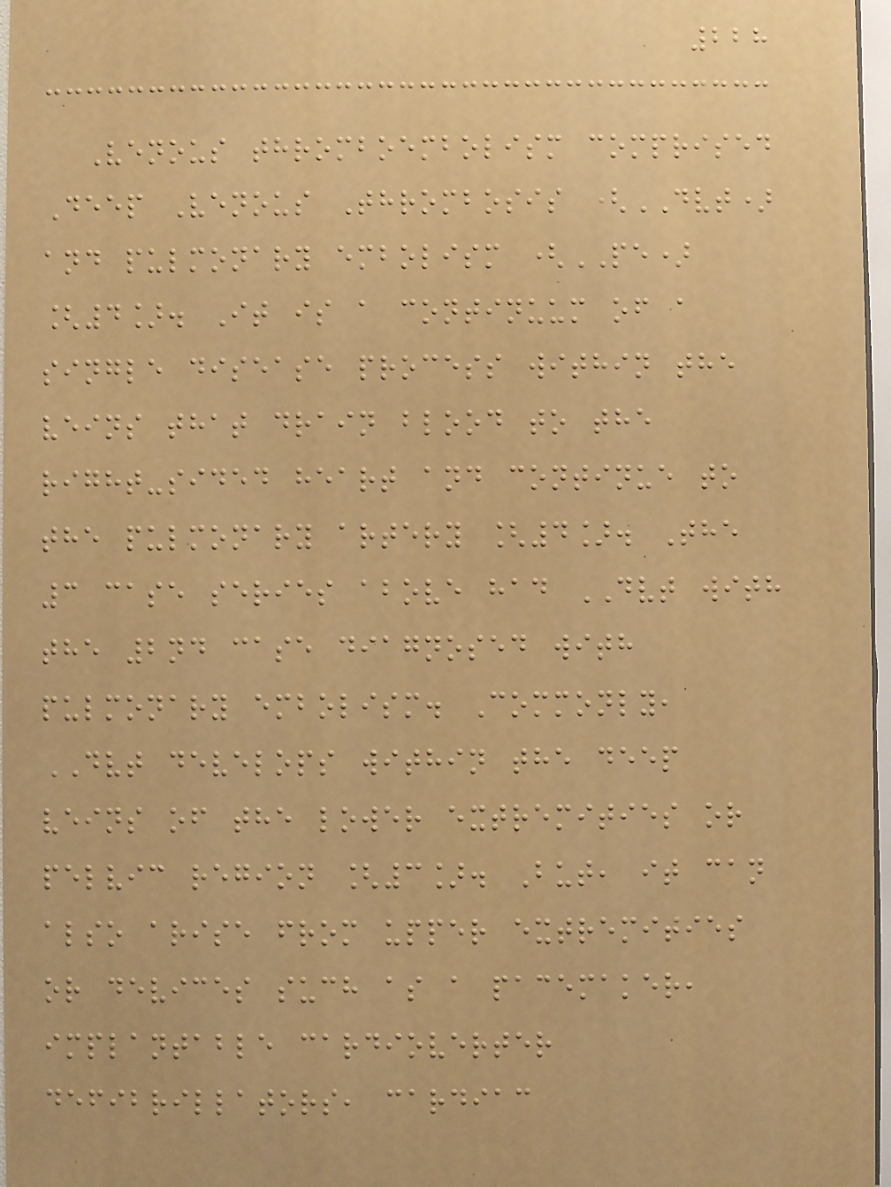228
Venous thromboembolism comprised
Deep Venous Thrombosis (DVT)
and pulmonary embolism (PE)
[4]. It is a continuum of a
single disease process within the
veins that drain blood to the
right-sided heart and continue to
the pulmonary artery [4]. The
3 case series above had DVT with
the 2nd case diagnosed with
pulmonary embolism. Commonly,
DVT develops within the deep
veins of the lower extremities or
pelvic region [3]. But, it can
also arise from upper extremities
or devices such as a pacemaker,
implantable cardioverter
defibrillators, cardiac
